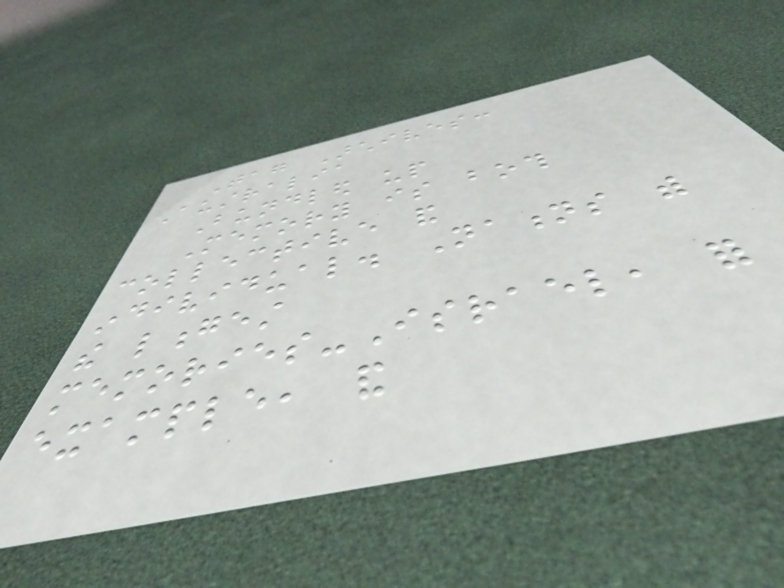Tag Archives:
Australia
Bundled up
Memory is both
collective and
individual. Nations with
the longest
memories-Israel, for
example, and
